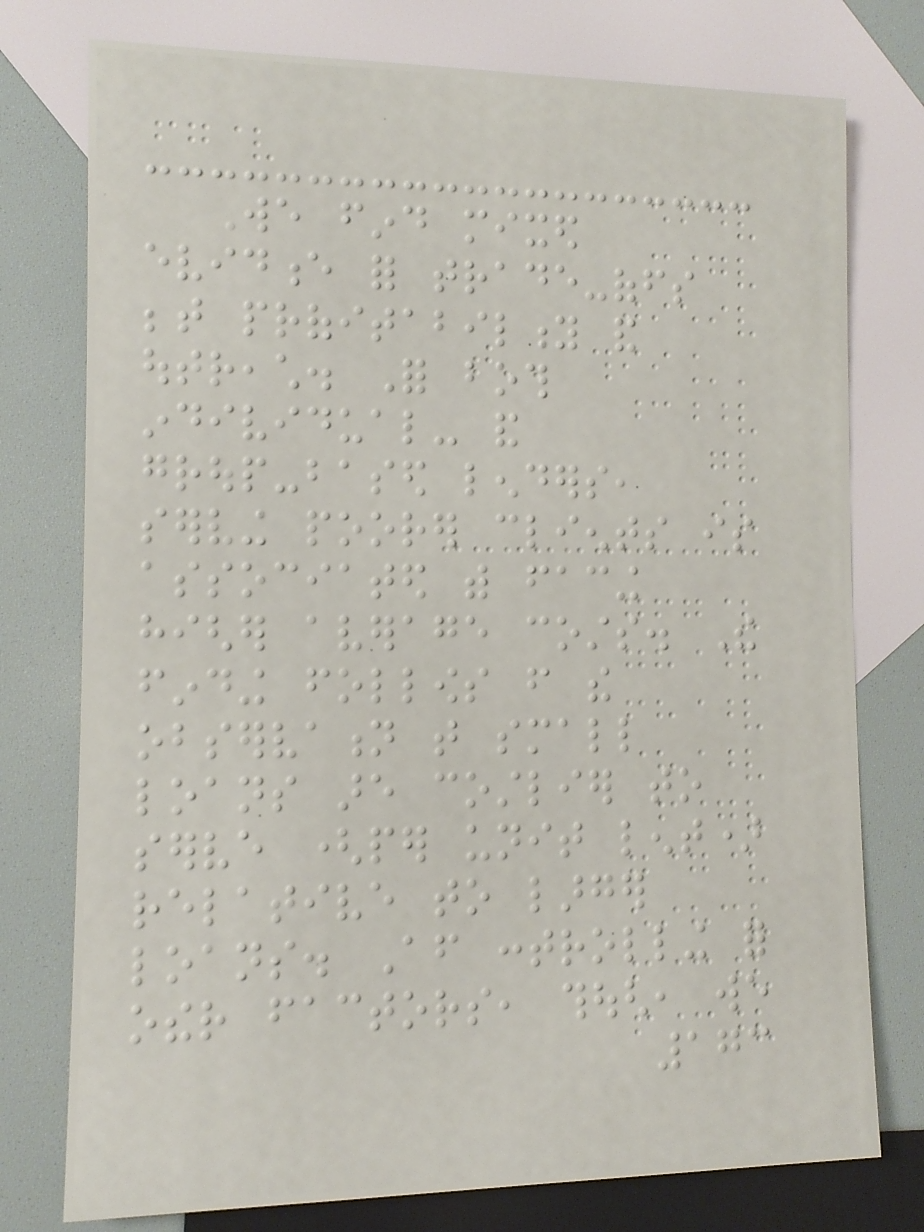We find mixed
evidence for trade-offs
between profitability and
outreach. For both
individual- and
group-based lenders,
serving poorer clients is
associated with facing
higher average costs. The
finding follows from the
observation that small
loans are costlier to
serve (per unit lent)
relative to larger
loans. After controlling for
other factors, though, we
173
